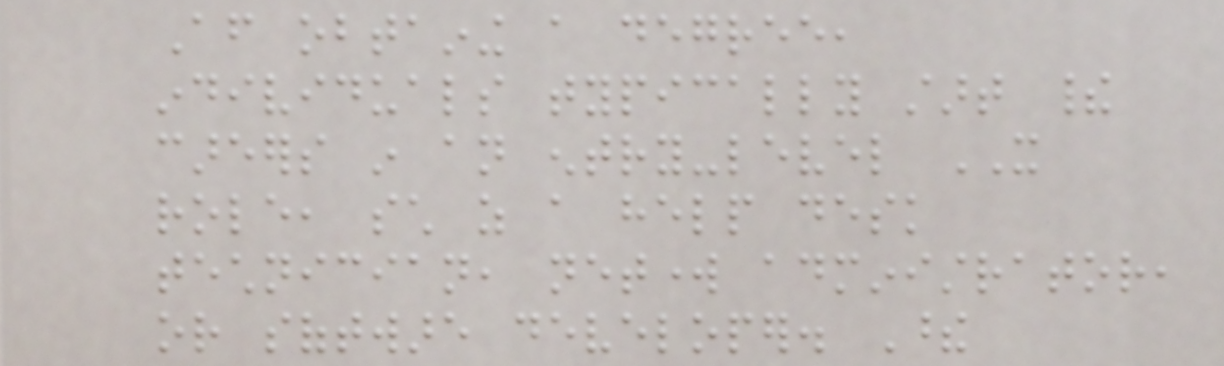After obtaining a degree,
individuals typically start their
careers in an entry-level IT
role, such as a help desk
technician, network administrator,
or software developer. These
